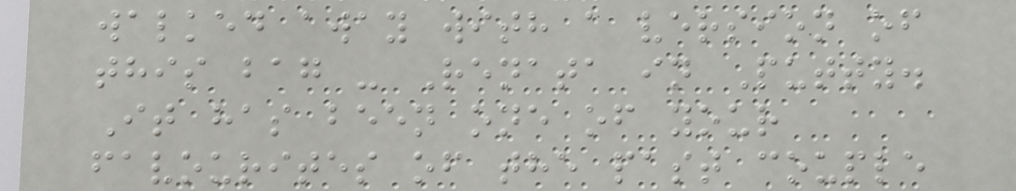walked away with a version of
this bag - Renata in Putty.
It has been one of your
favourites of the past couple
